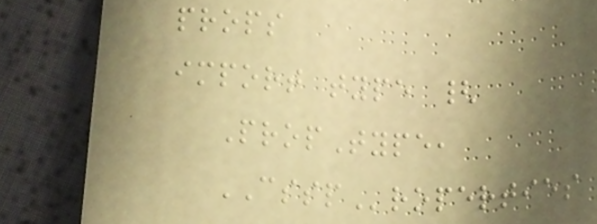props
import type {
PropType,
CSSProperties
